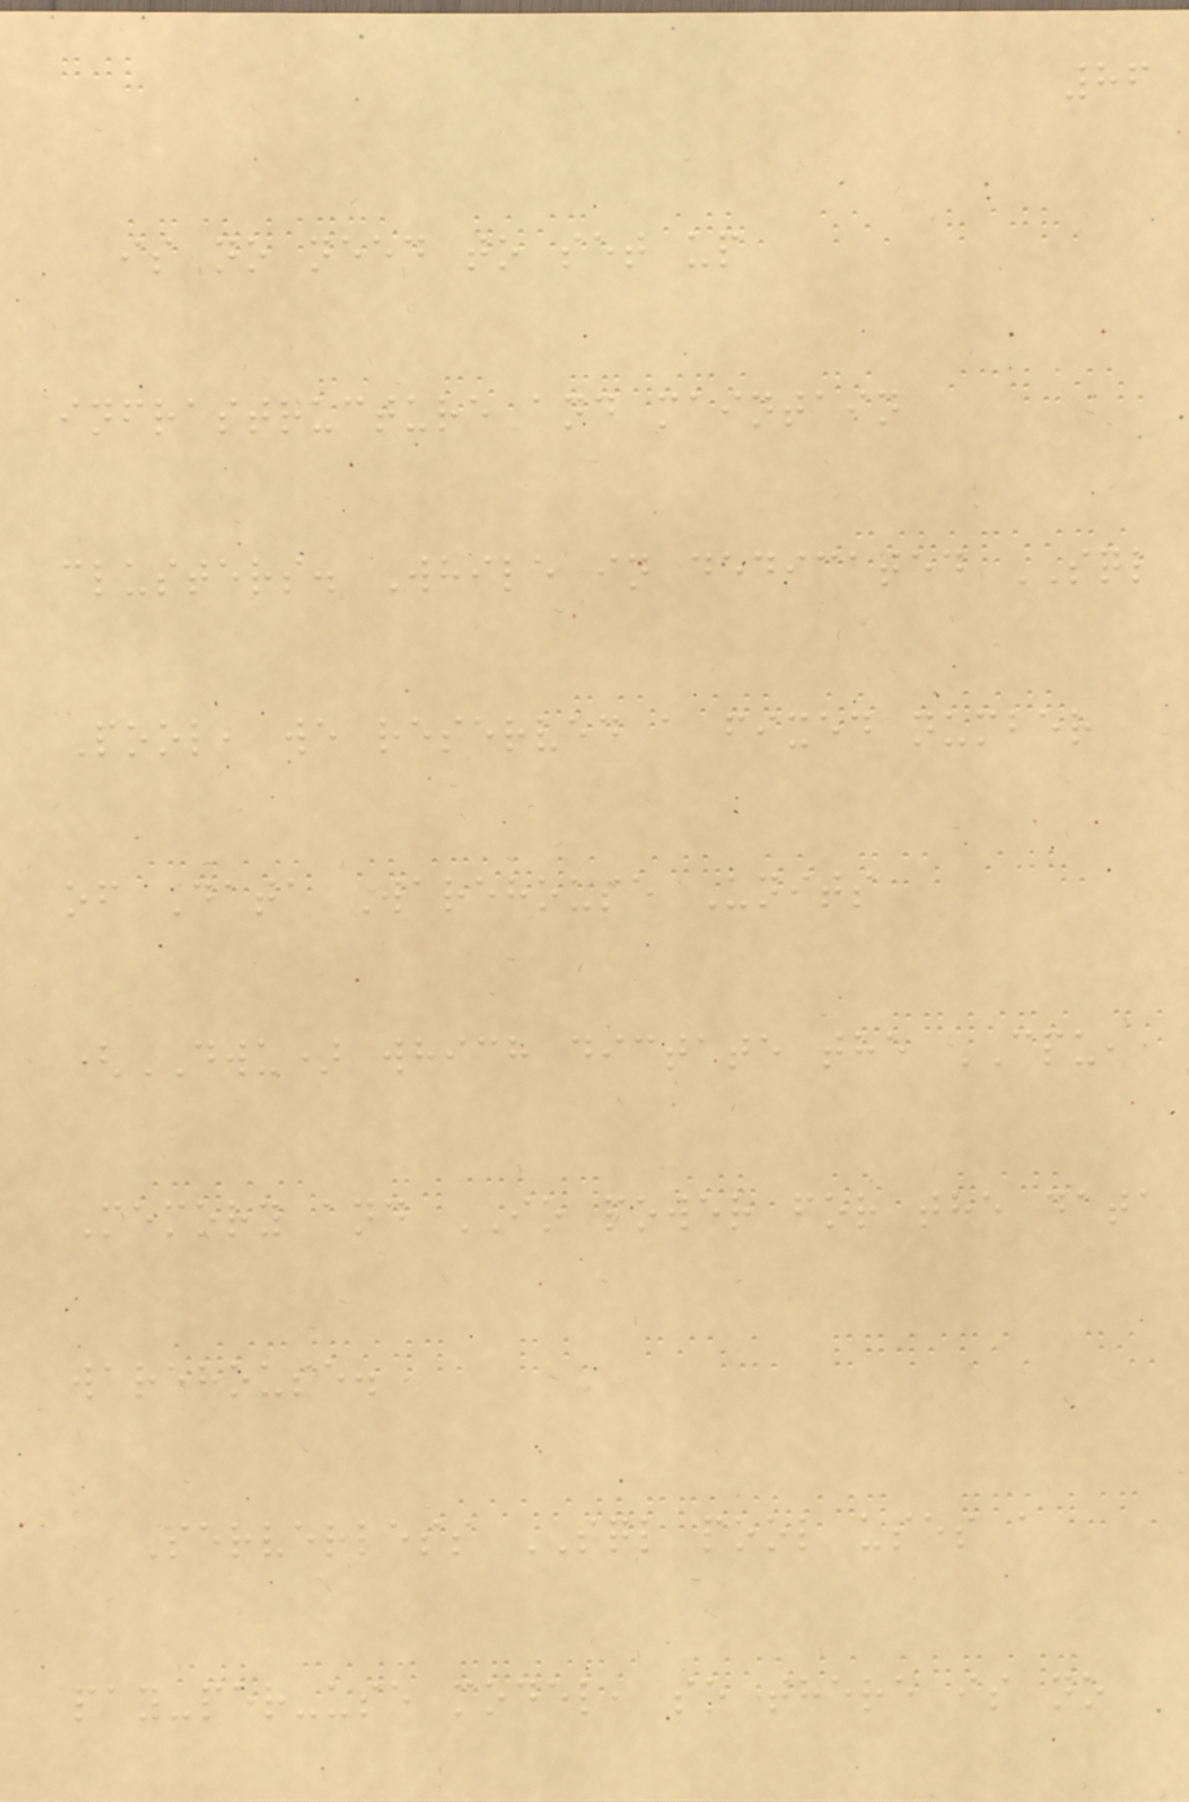86
is no need to set up
infrastructure and maintain
clusters. While in dedicated SQL
Pool, we reserved a fixed number
of Data Warehouse Units
(DWU) which dictate the CPU,
Memory and IO power for the data
warehouse.
Serverless SQL pool uses a
pay-per-use model, so there is no
